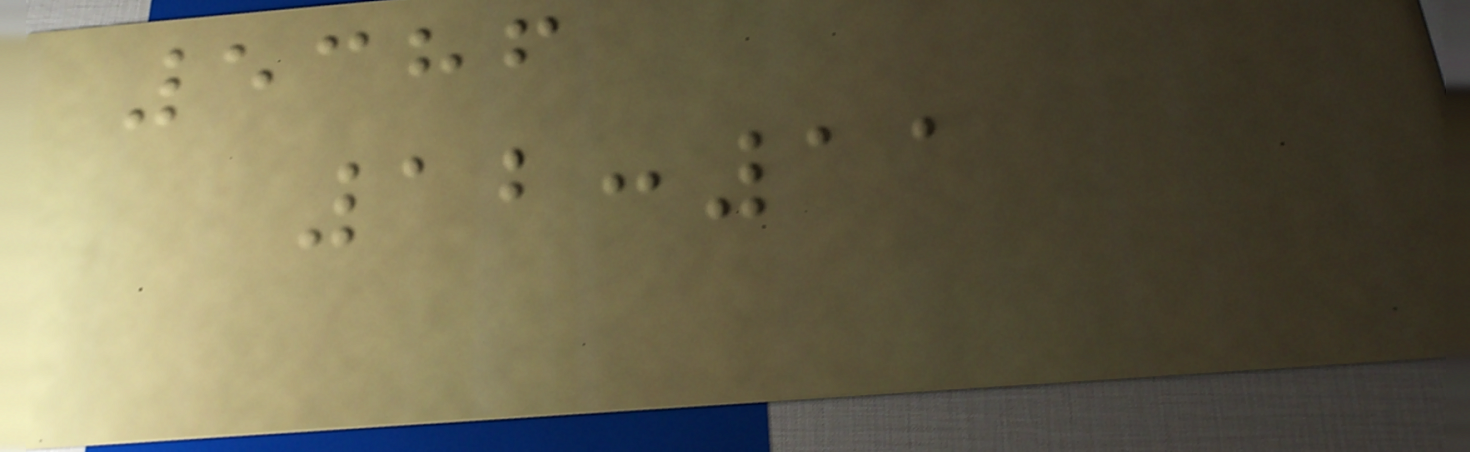5386
12:11
